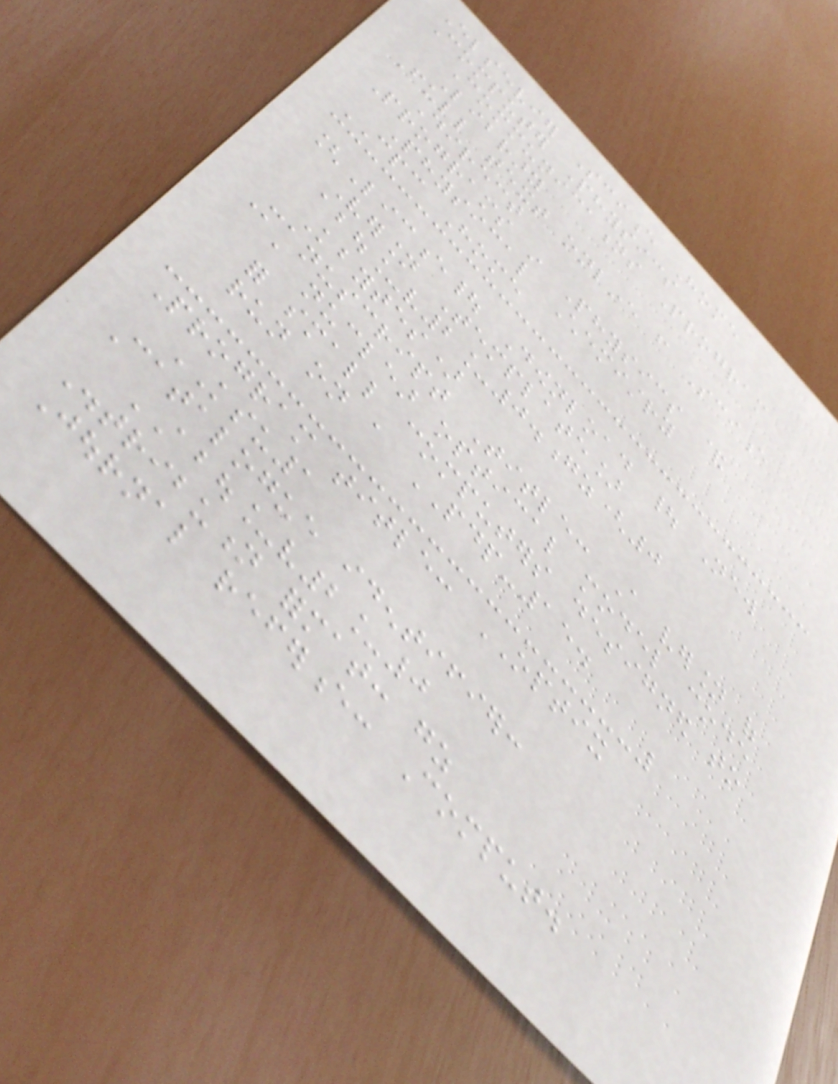Elsevier Science Home
Computer Physics
Communications Program
Library
Full text online from Science
Direct
Programs in Physics &
Physical Chemistry
CPC Home
[Licence| Download | New
Version Template]
abou_v2_0.gz(0
Kbytes)
Manuscript Title: A version of
a nuclear optical model code
for small computers designed to
run on a PDP-15.
Program title: OPTIX
KSU1
Catalogue identifier:
ABOU_v2_0
Distribution format: gz
Journal reference: Comput.
